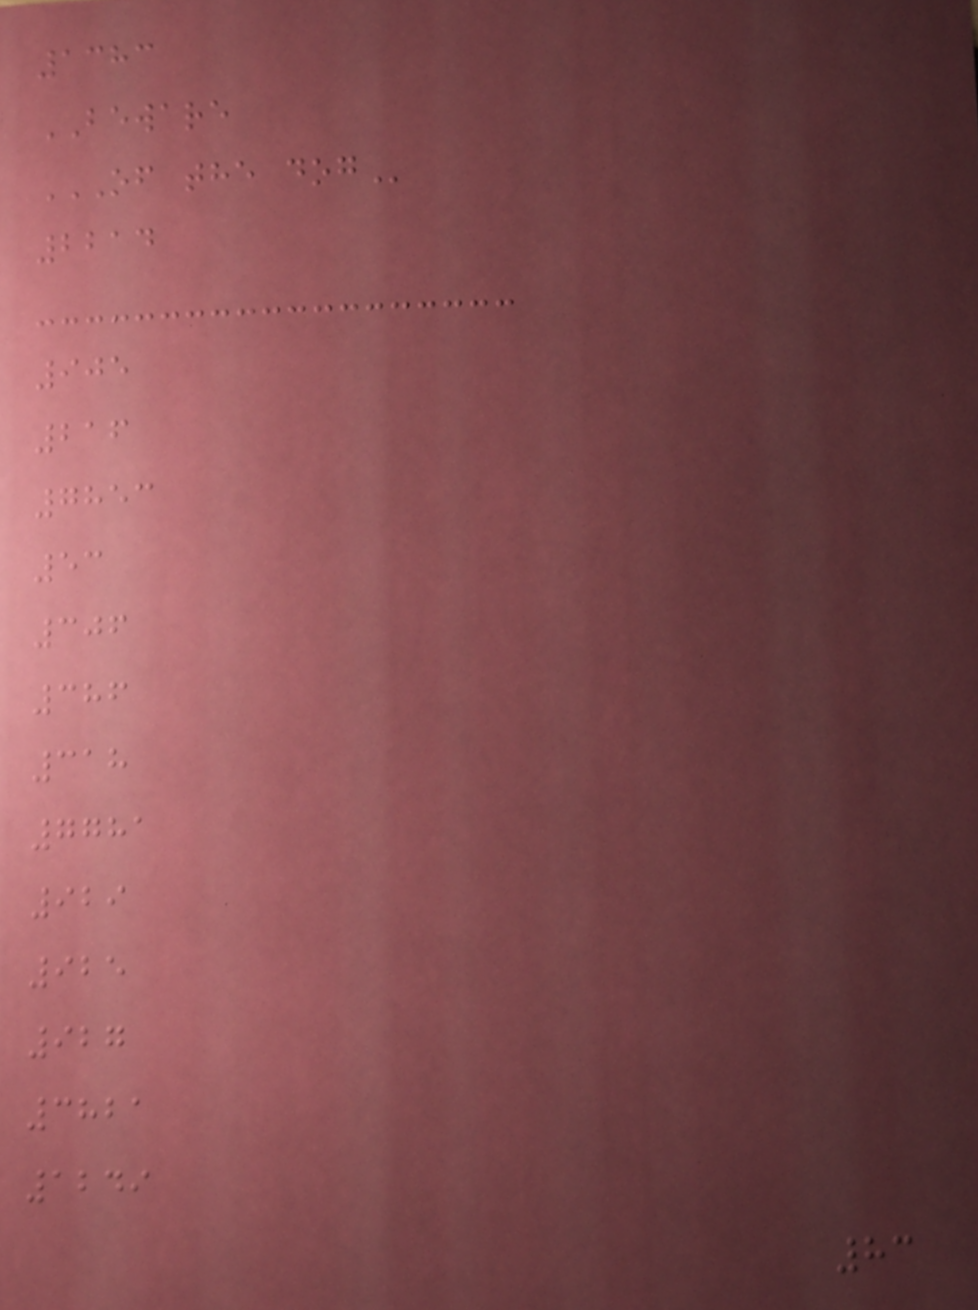1383
BEWARE
OF THE DOG
2214
905
216
7853
53
306
386
318
7781
929
925
927
3821
1249
83
